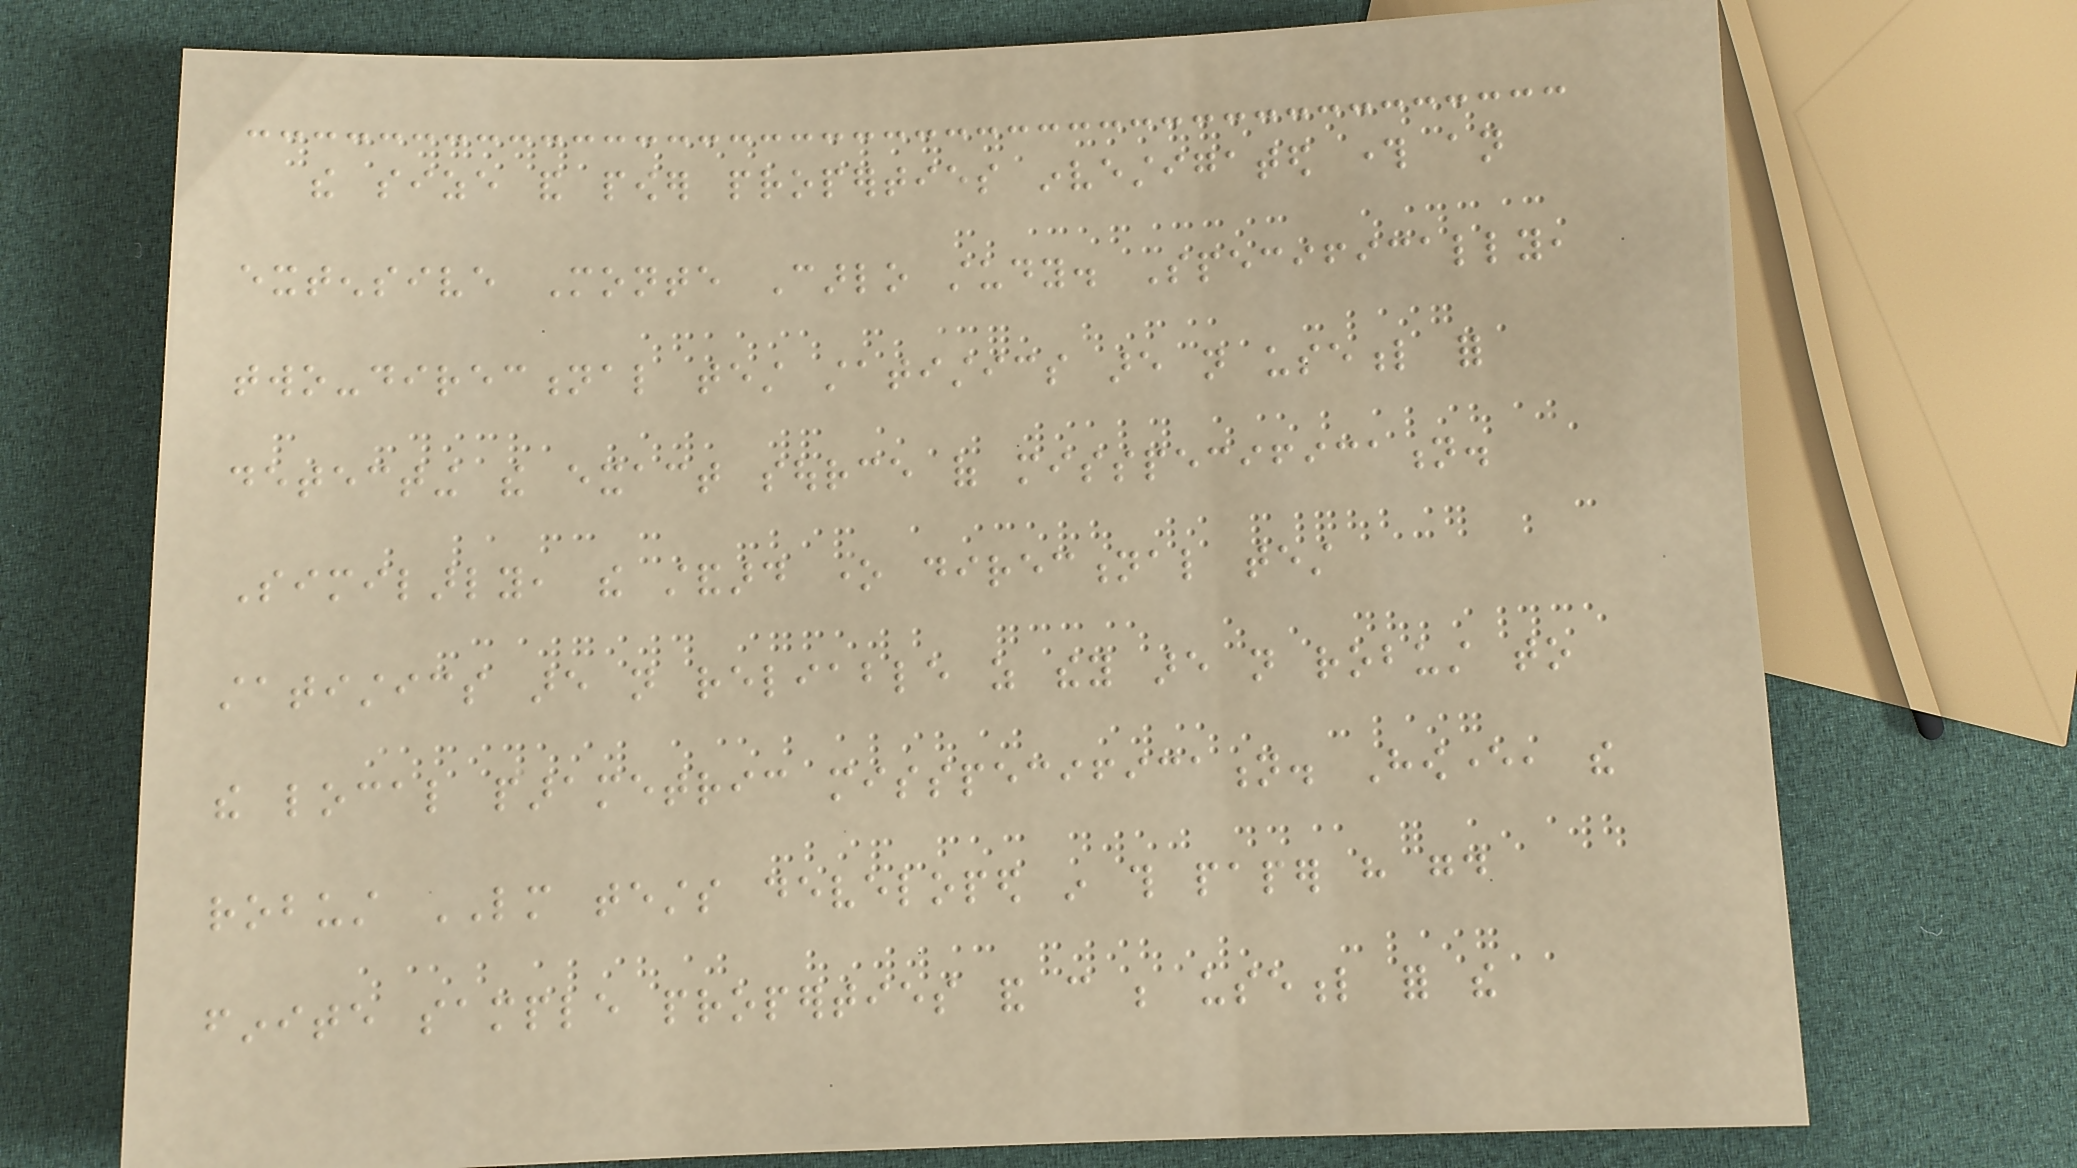the size and power properties investigated through an
extensive Monte Carlo study. Specifically,
two-directional test statistics are not useful for
detecting the exact source of misspecification.
Similarly, the standard one directional test
statistics are not reliable as they are not robust to
the local parametric misspecification. However, the
robust LM tests developed in this paper have good
finite sample properties and can be useful for the
